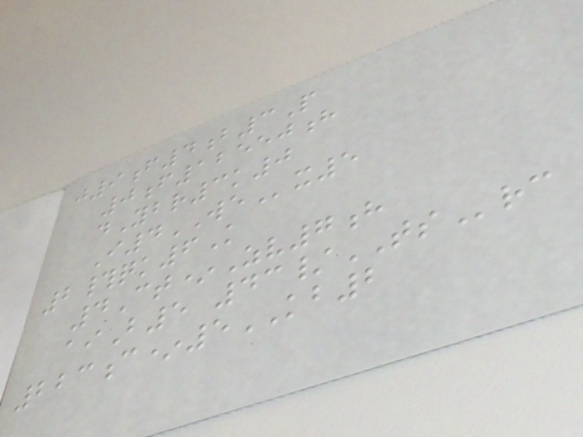j9f4b3P
0f12550h
dYbr3k0
I4WEx5
2#qk6K
4Ct*Zv7h
aiB5 43/TSrc
223c*5KB2
